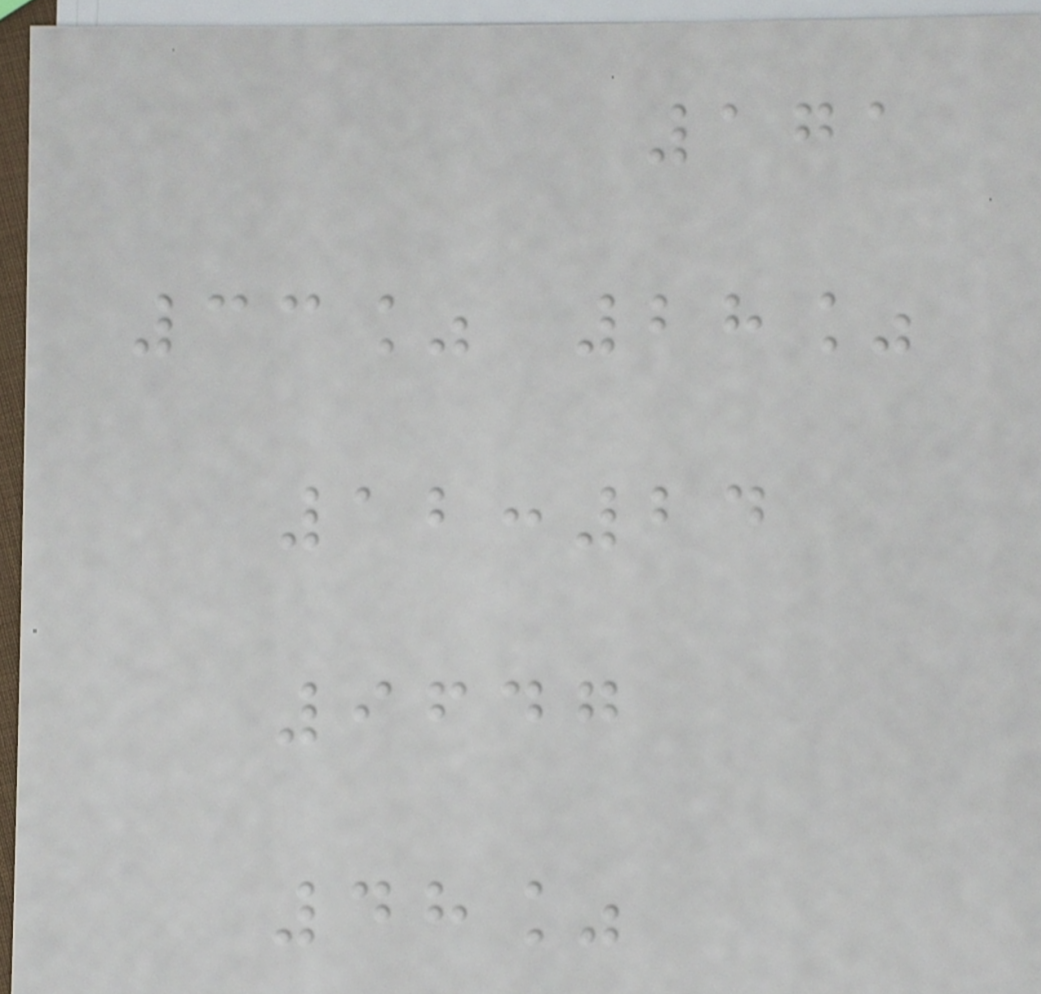171
33% 28%
12:24
9647
48%
